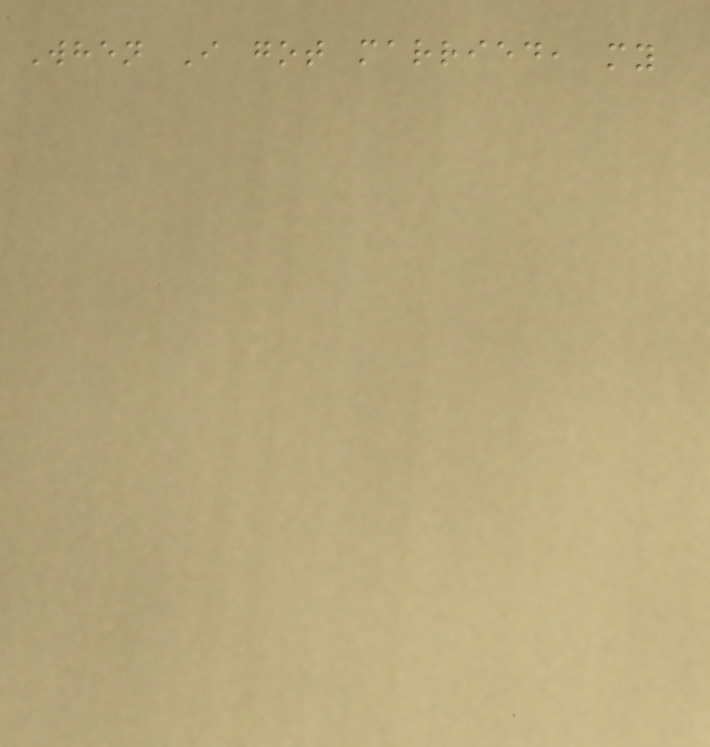When I got married, my
